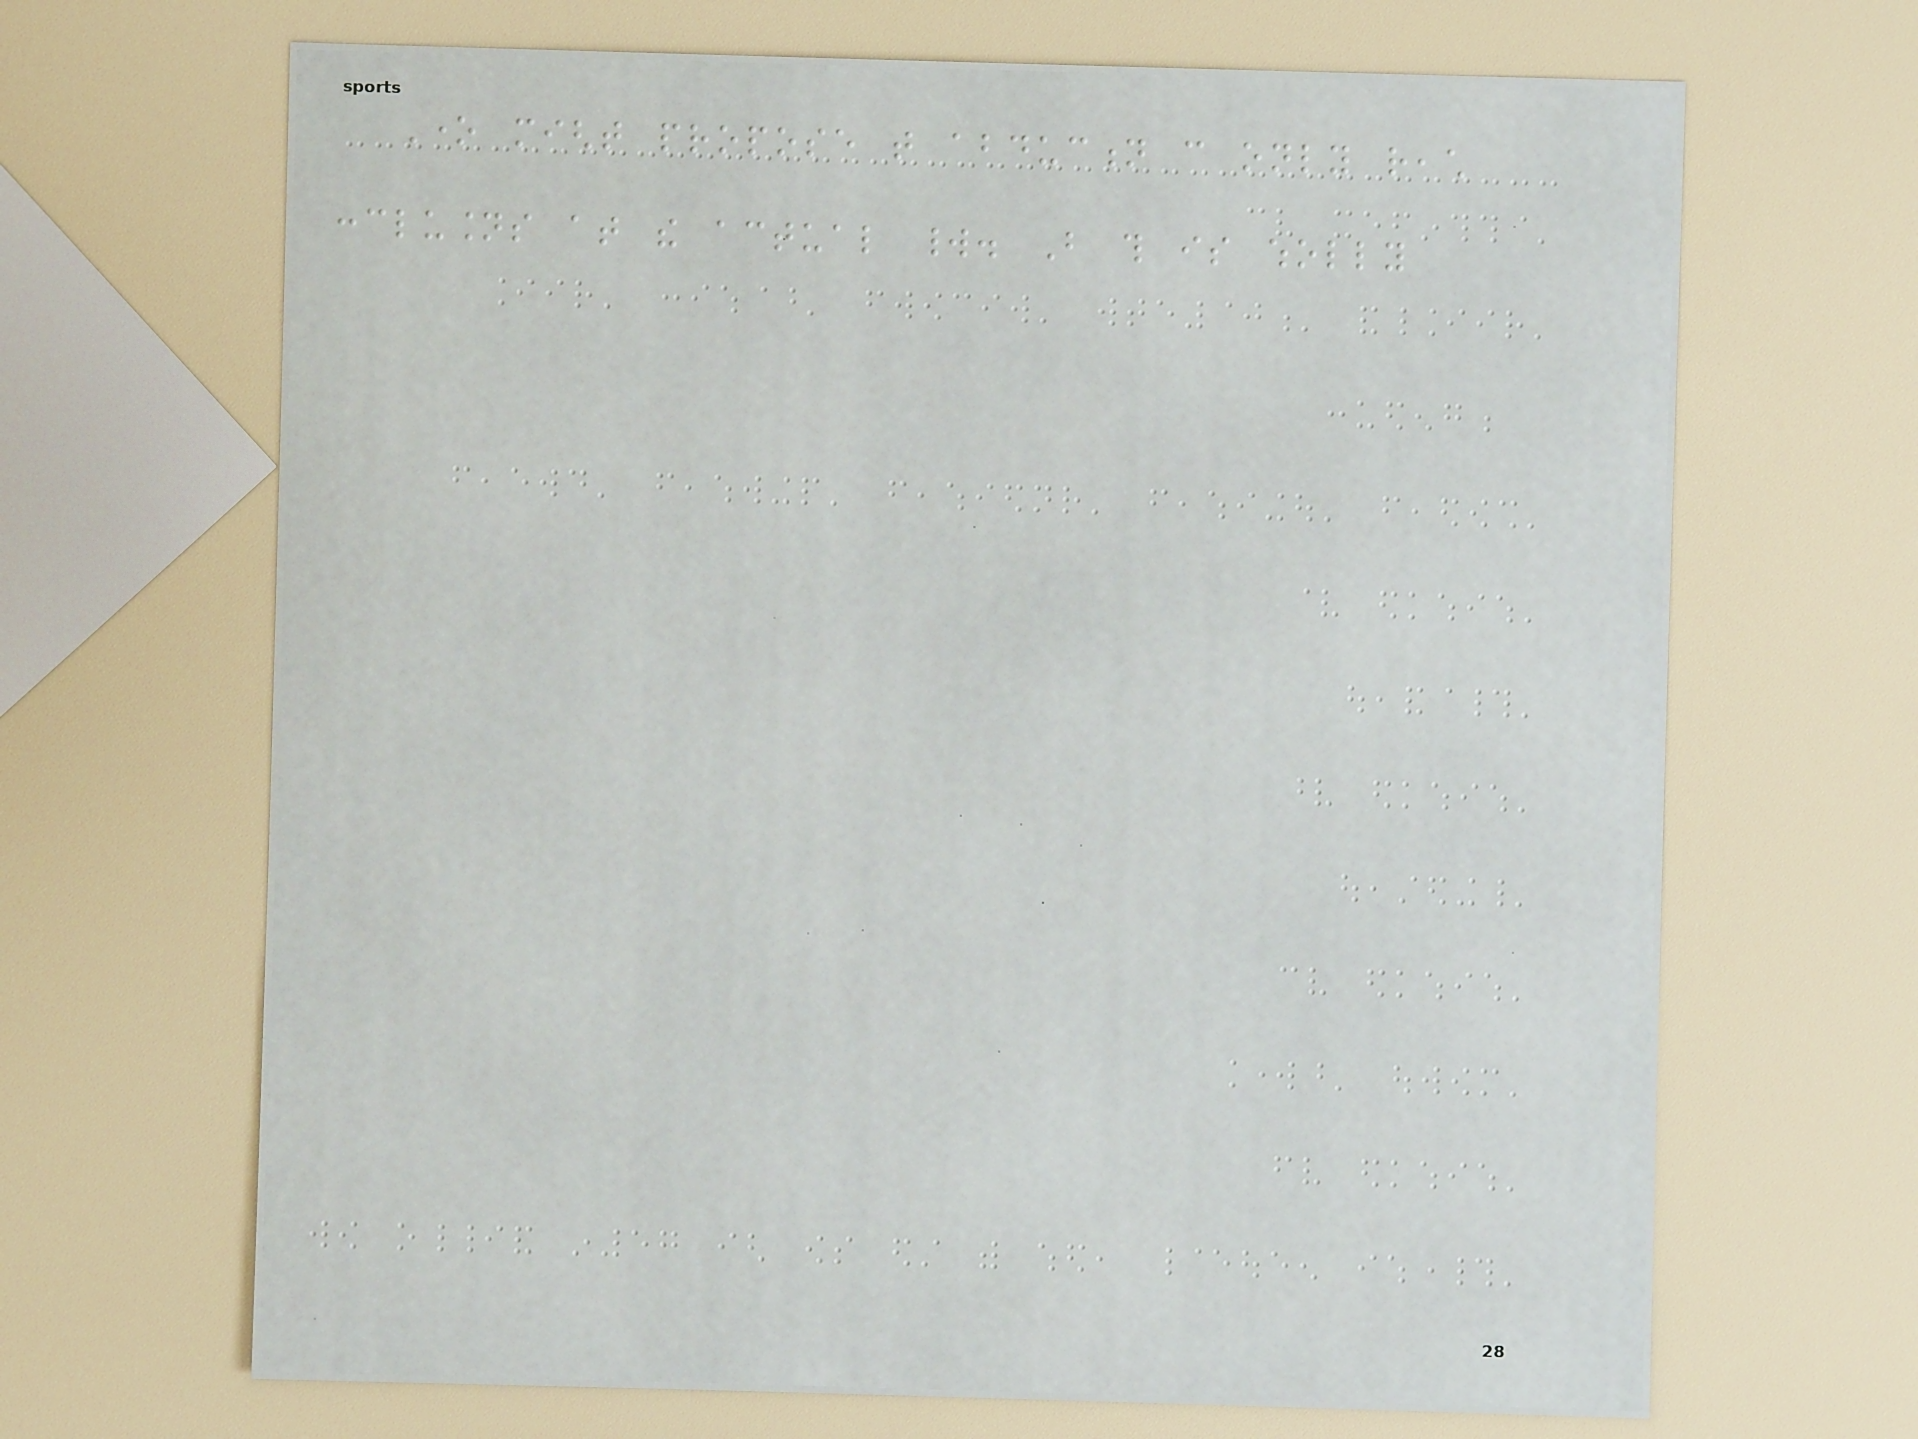One might propose that abduction can only reach
conclusions at the actual world. But this is wholly
